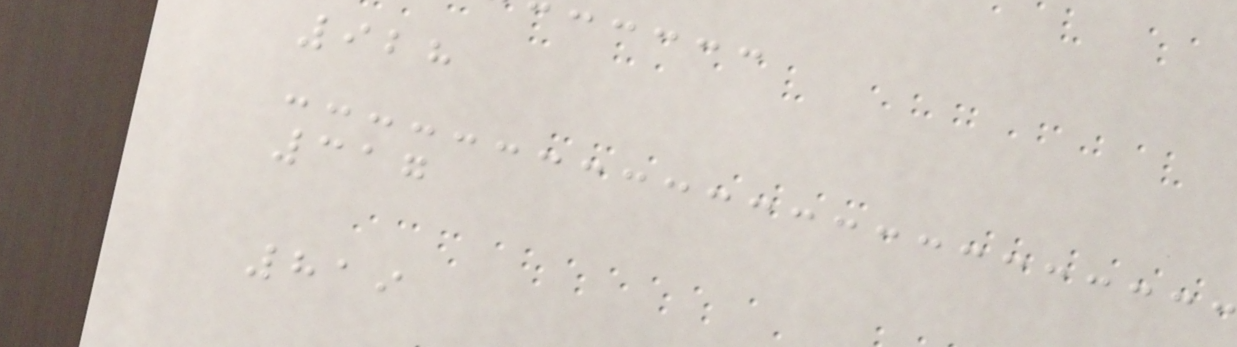928
317
819
